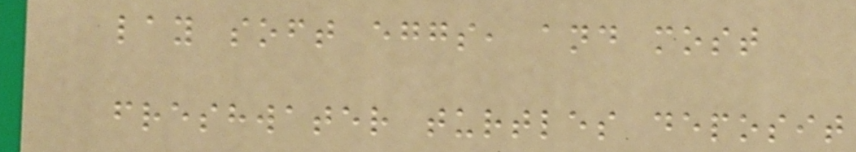lay soft eggs, and most
freshwater turtles deposit
